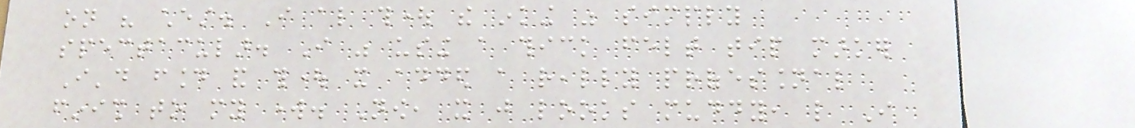on his chest. I also thought the inking was simply
spectacular. I was using a thick felt tip marker
I'd found and thought it added a really professional
finish to my work. Now, it just looks muddy, like I
